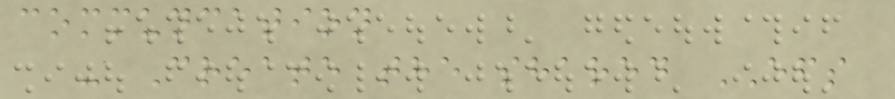communcation
- Create the shared EFS
